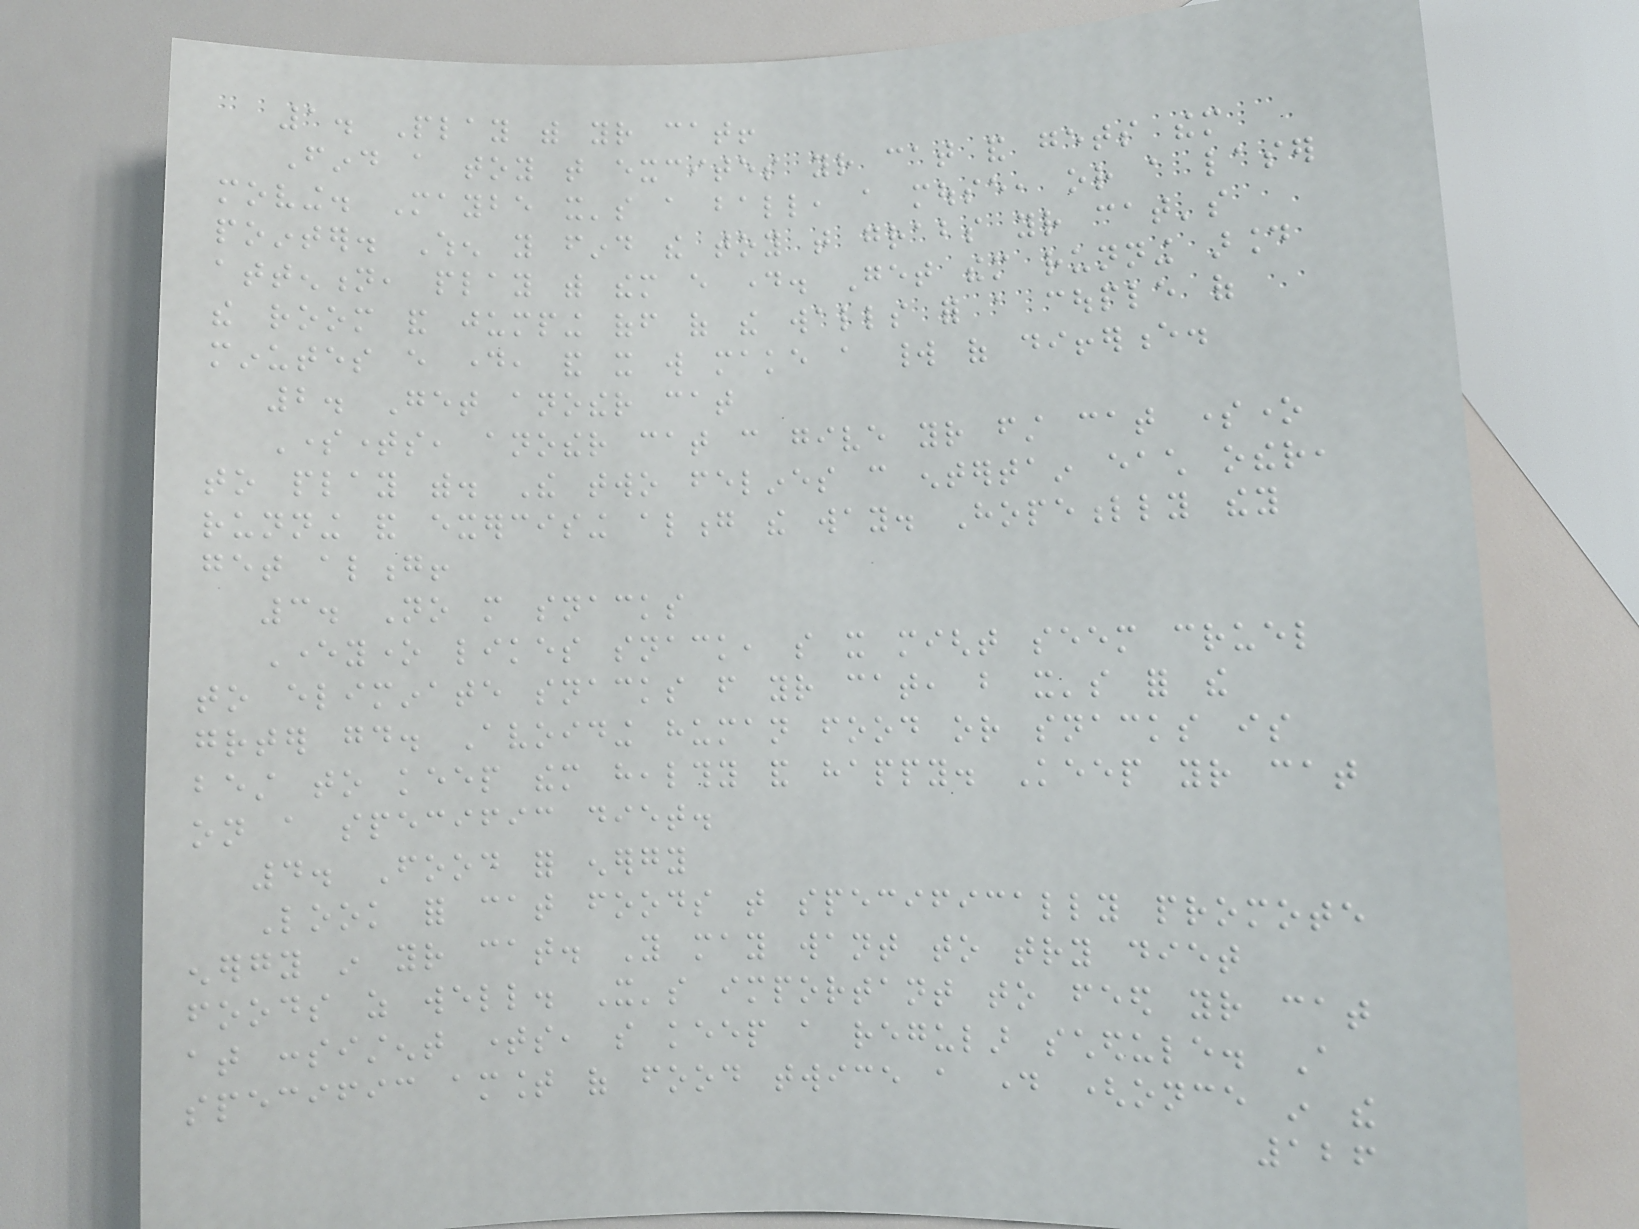1. Play with your cat!
Find a toy that excites your cat and gets them
moving. Maybe it's a ball, a mouse, or a laser
pointer. When you find the toy that grabs your cat's
attention, play with them every day. Get them running around
the room and jumping off of the walls for a couple of
minutes every day, and it will make a world of difference.
2. Get another cat
Sometimes, another cat can give your first cat someone
to play with. The two felines can entertain each other,
running and exercising along the way. Hopefully they
get along!
3. No more snacks
Everyone likes snack, so it might seem cruel
to eliminate snacks from your cat, but it's for the
greater good. Avoiding human food or snacks is
best to keep them healthy and happy. Keep your cat
on a specific diet.
4. Food for energy
Look for cat foods that specifically promote
energy in your cat. You may want to try diet
foods as well. It's important to feed your cat
at consistent times, so keep a regular schedule. A
specific amount of food twice a day (once in the
126
